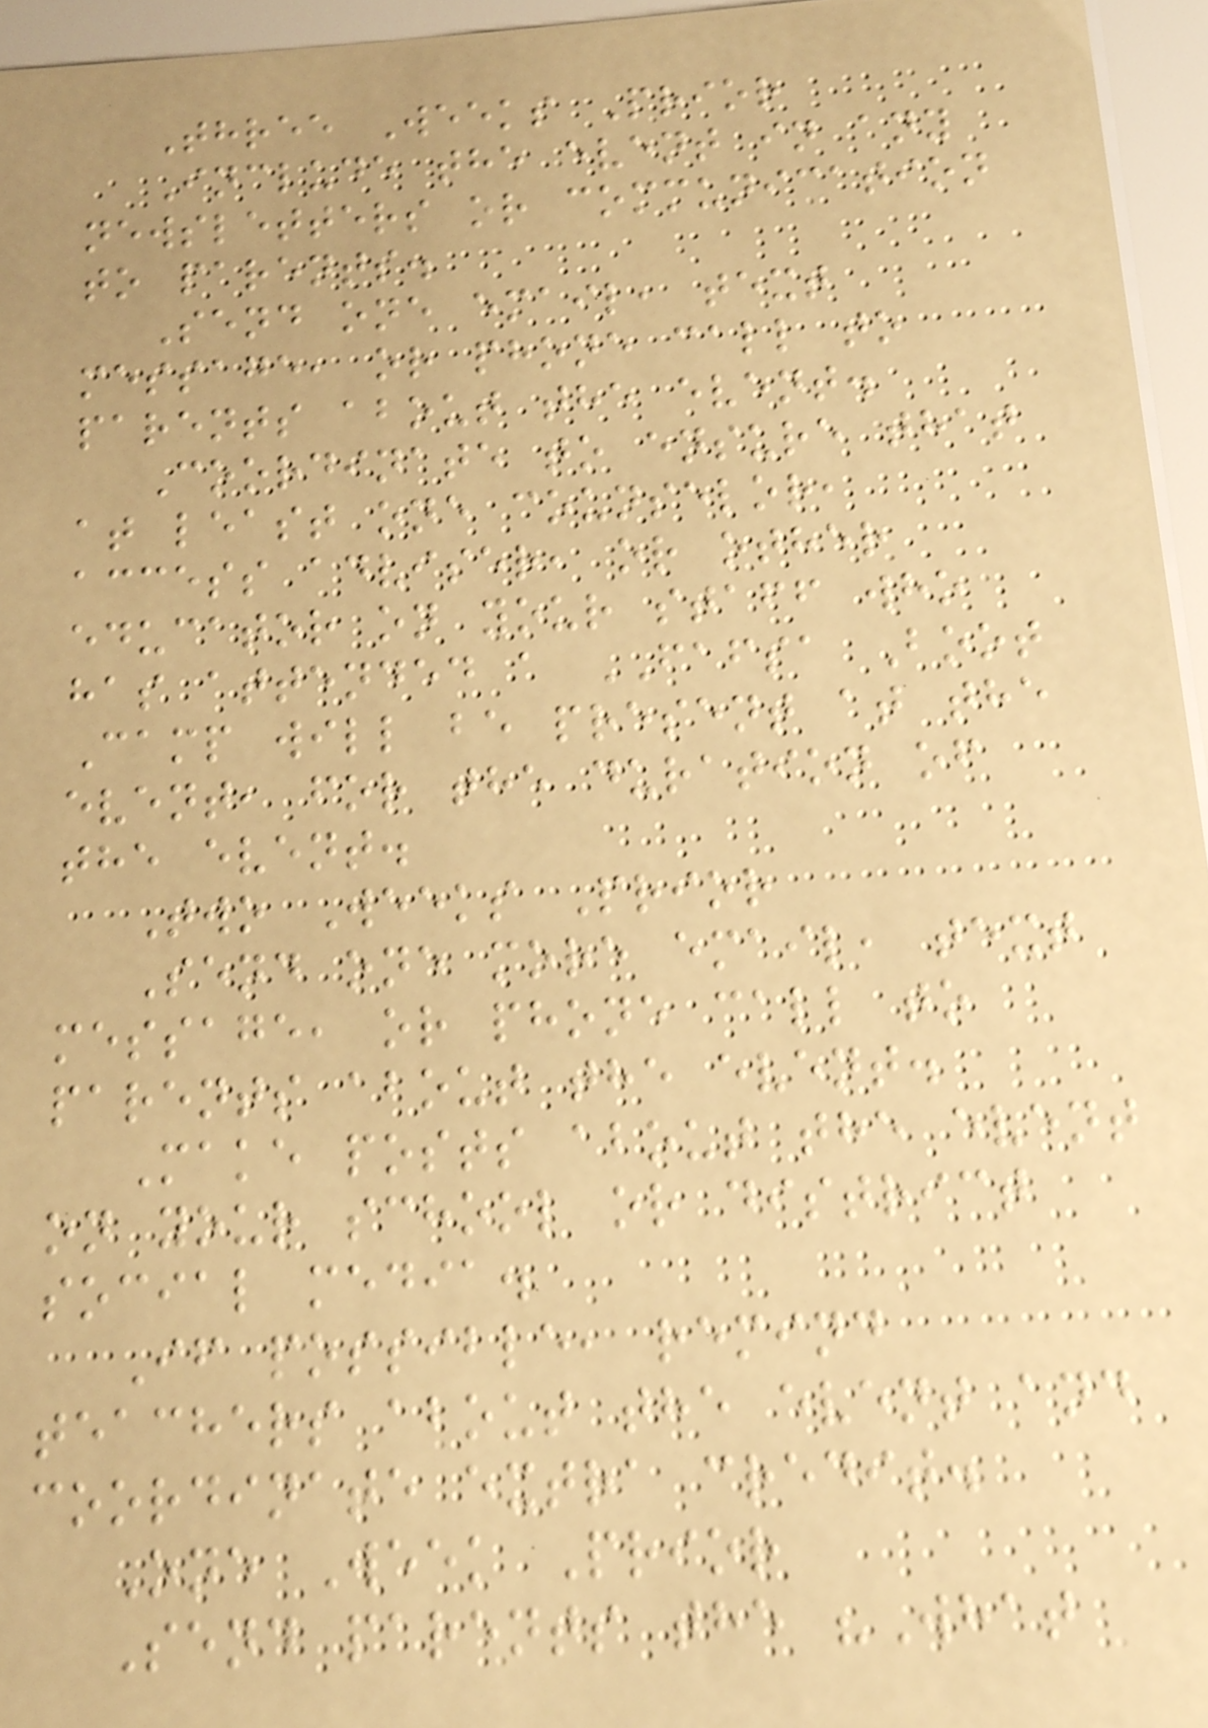Three Weeks Prior
Include the event in any
newsletters or communication
to parents.
Send one email, text
message, or phone call to
parents about the event.
Coordinate to ensure that
at least one counselor,
access adviser, or other
educator on your staff who
has attended a FAFSA Boot
Camp will be present at the
event, for the duration of
the event.
Two Weeks Prior
Send one more email, text
message, or phone call to
parents about the event.
Make posts about the event
on your school or district
social media.
If possible, remind
teachers about the event and
coordinate extra credit.
One Week Prior
Send parents the "What
